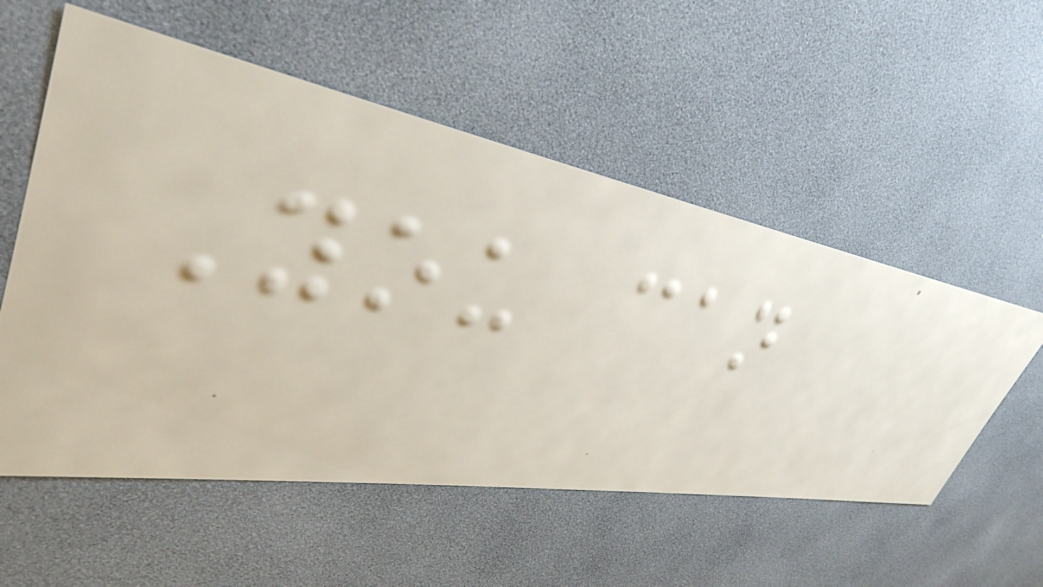You can
